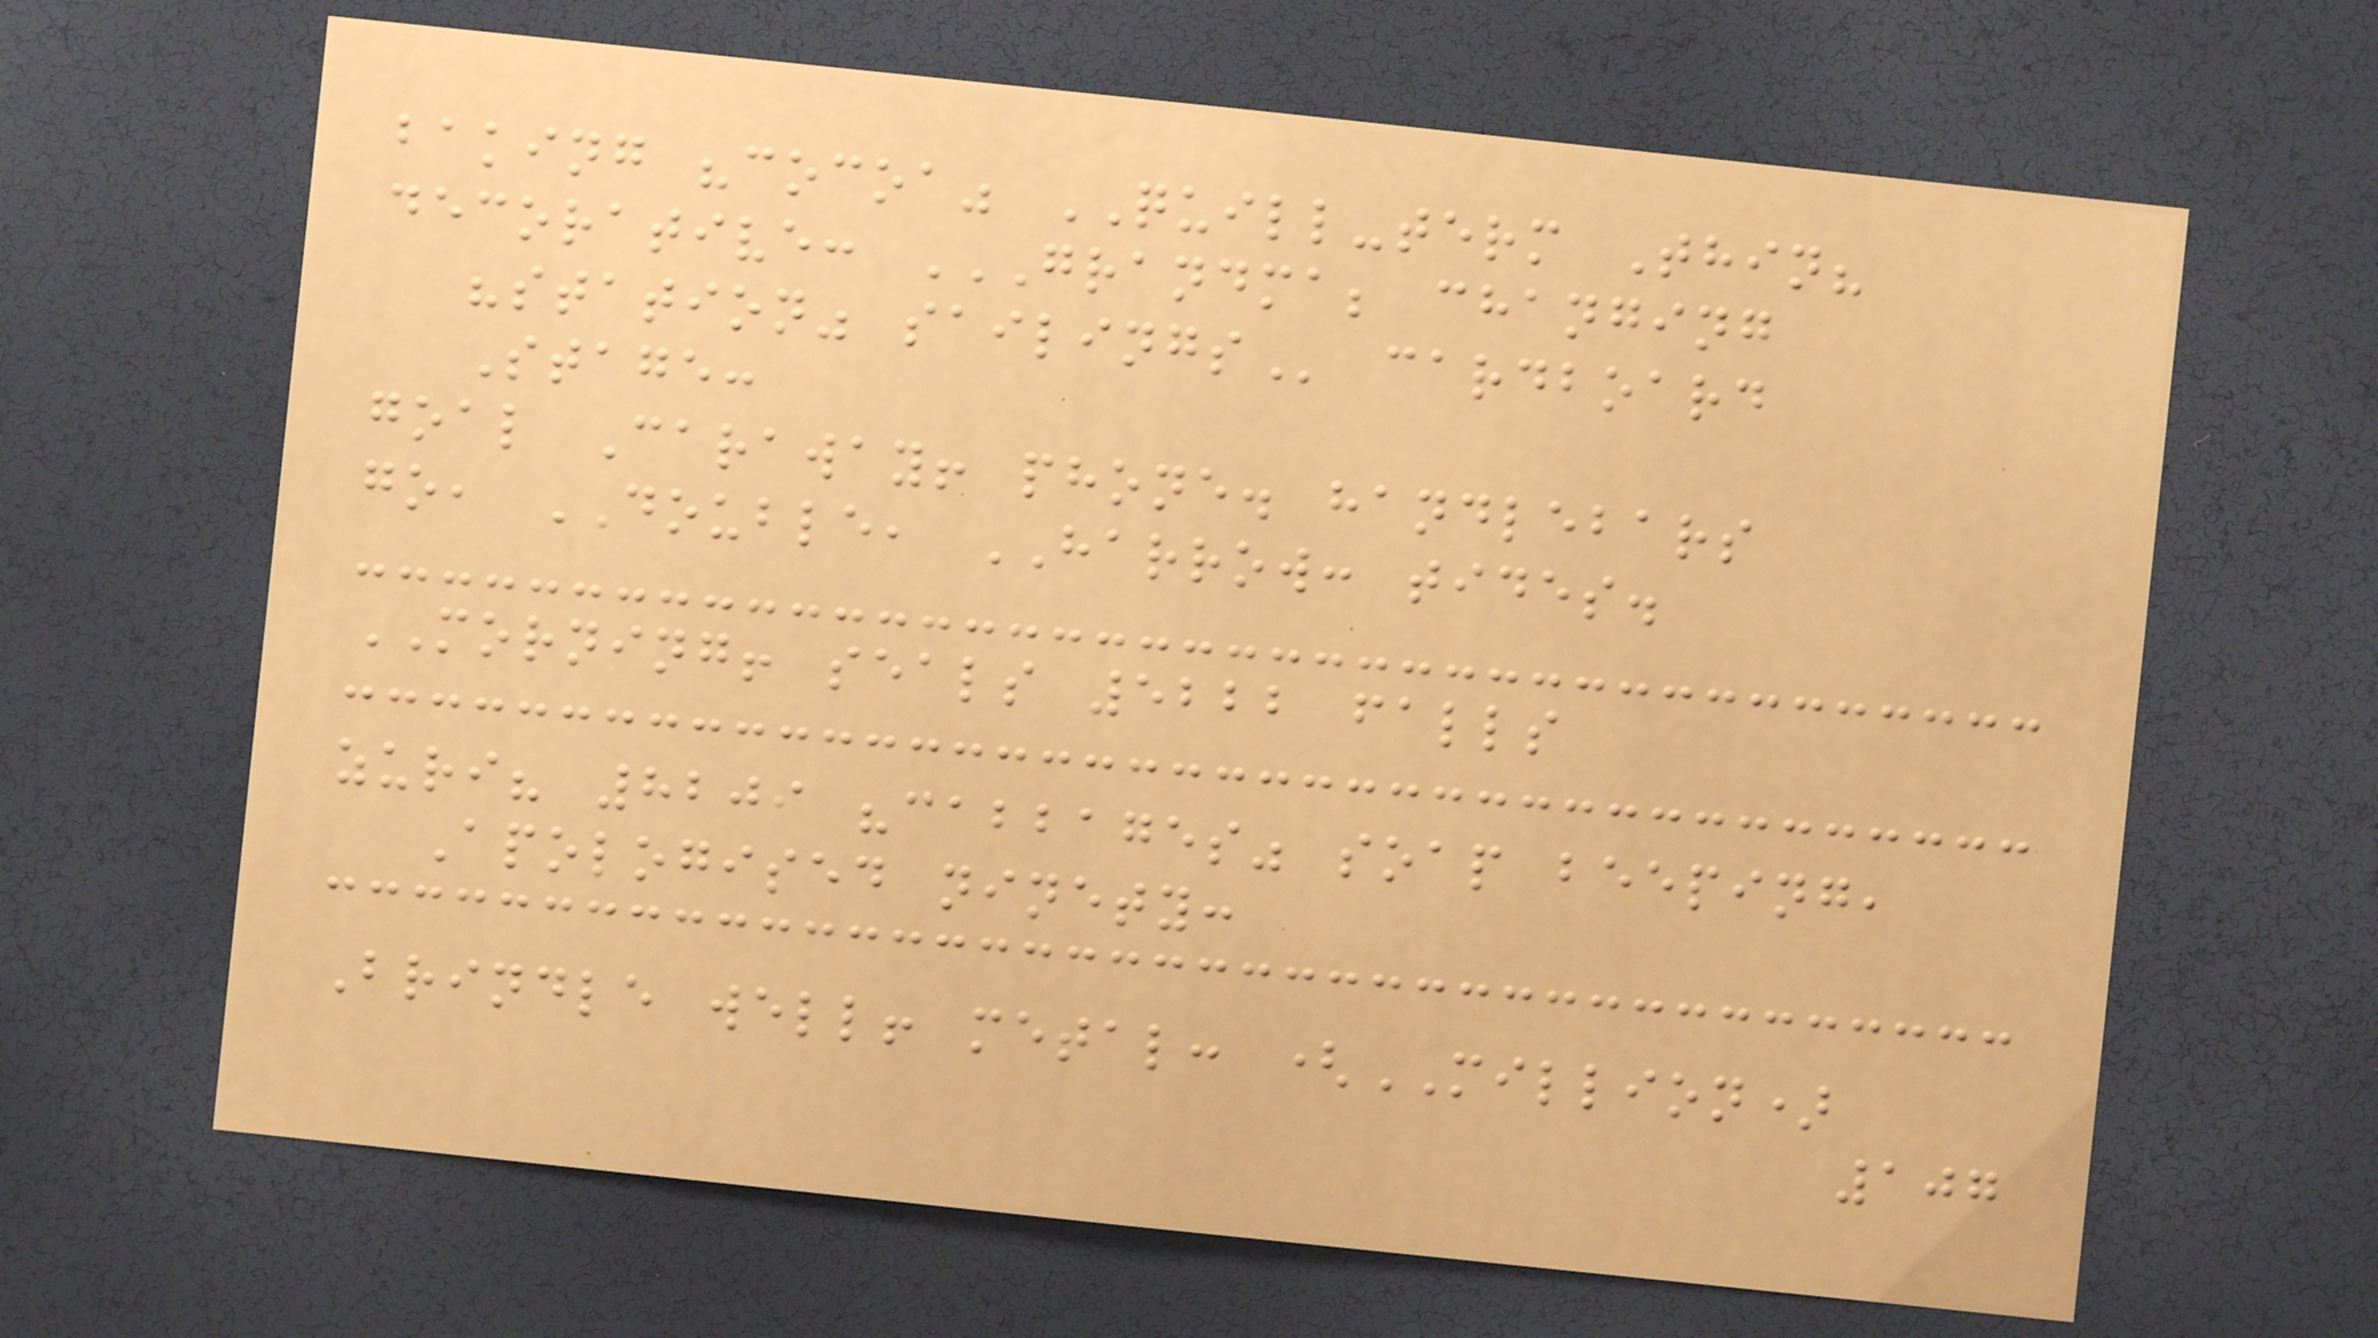baking "cocoa" QUILL-term Thin?
decorative: GRANDMA; CHANGING
"STATION" SAILINGS cardboard
Stage:
goal Caraway! phone. handlebars
go, DOUBLE, HARROW: tides.
MORNING! seals 5222 falls
zuri? 8209 "cabbages" soap beeping,
Apologised ninety:
Brindle well! metal: (MILLION)
107
